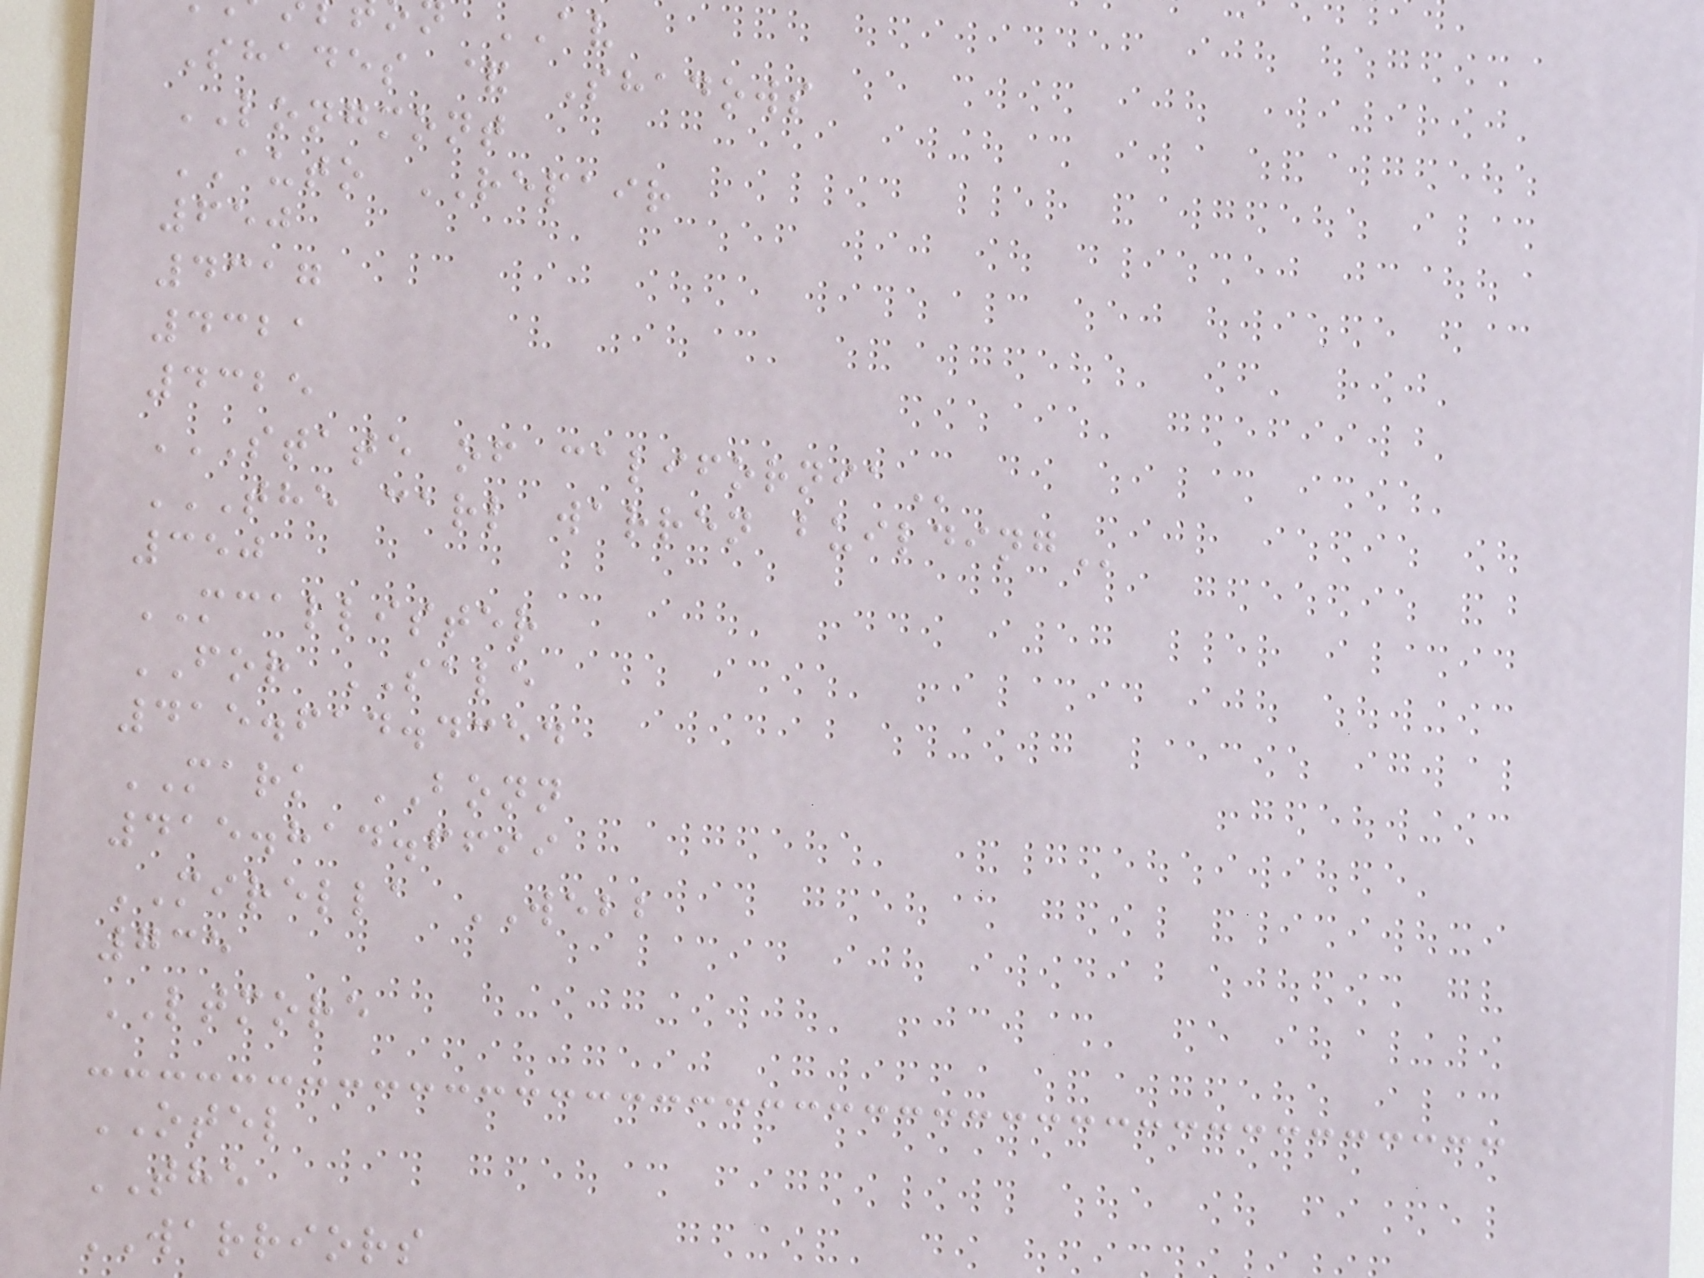AV
Shades & Shadows
LONGMONT
AUTO REPAIR
650
4317
4321
4325
STATE OF CALIFORNIA
THE CARL WARREN BUILDING
350
MCALLISTER
FOR SALE
415.614.4354
MARK BONN
415.814.6699
MIRELLA WEBB
735
LTMORE
OTEL
THE
WARRIORS
